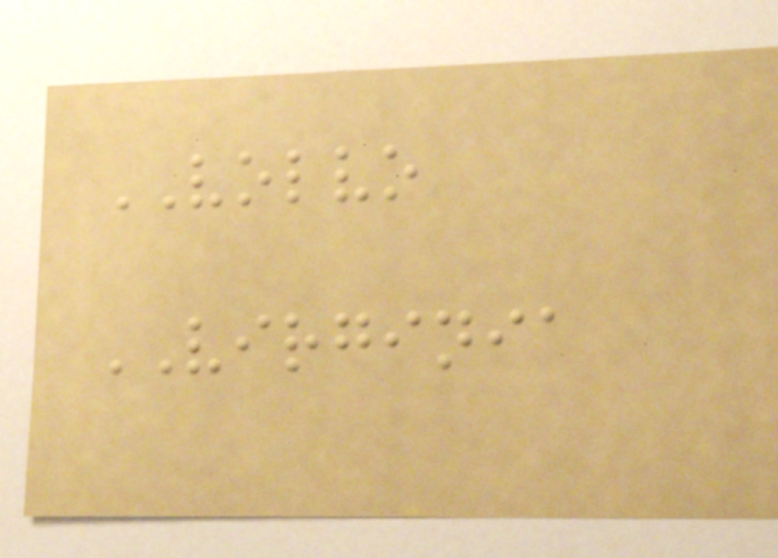VOLVO
VIRGINIA
